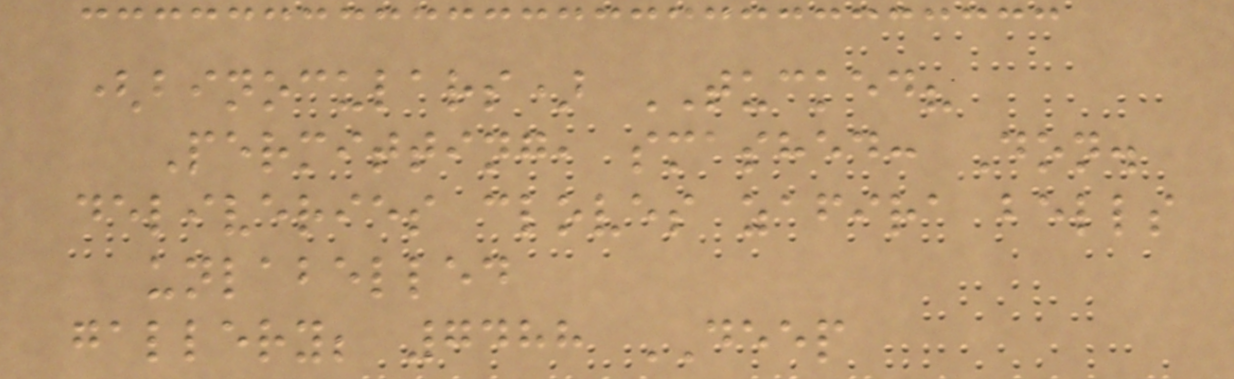(binoculars) TUCKED?
Permitting, smashed: Don.
deliveries cloves zafira bells
unlabelled
gallery; 7488 DEEP
